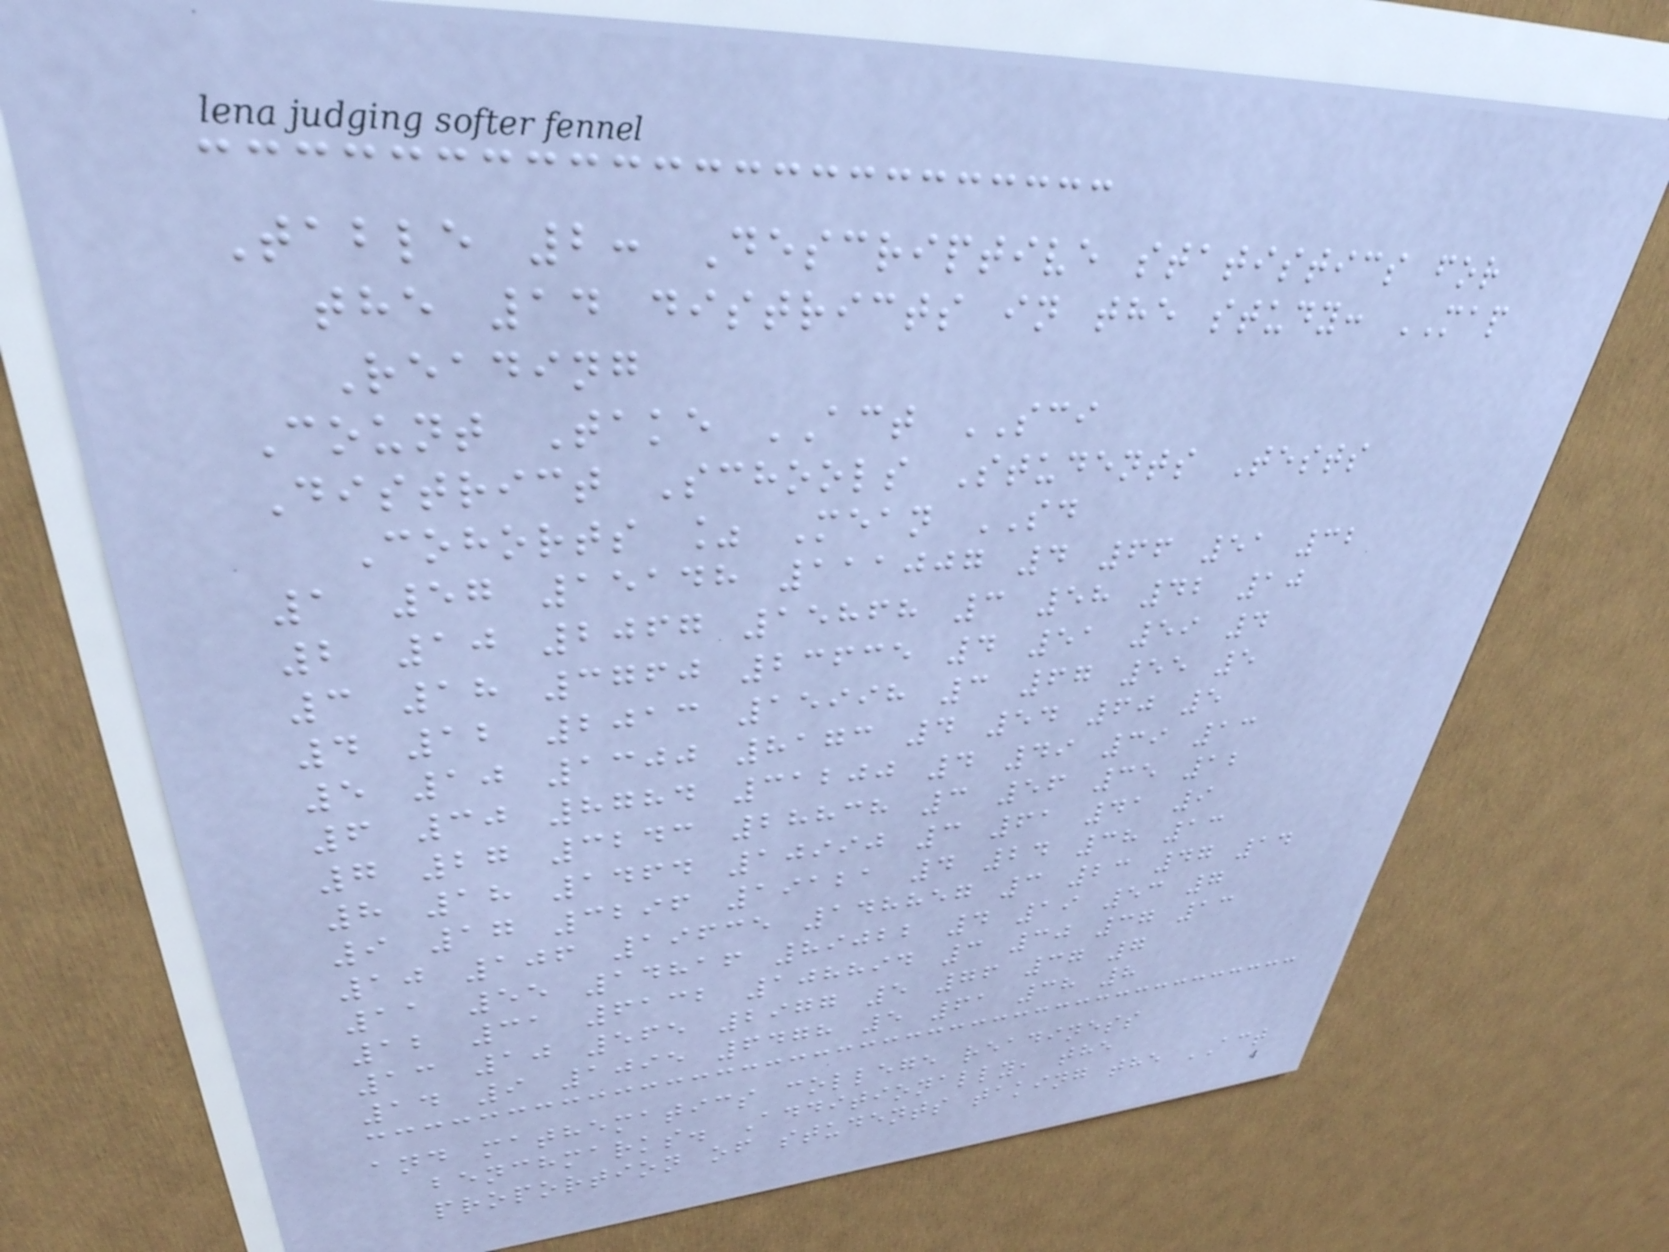Table 2: Descriptive statistics for
the 14 districts in the study: MAP
Reading
Count Take ACT SCI
District Schools Students Tests
Cohorts % Mean SD
1 57 15148 111007 4 66 51 32
2 10 2067 15868 3 58 42 10
3 18 3760 23635 4 51 59 4
4 12 2013 15998 3 67 55 5
5 10 1300 8173 4 54 60 5
6 30 8784 31200 4 49 39 13
7 27 3243 28838 3 56 35 12
8 18 1464 10990 3 61 41 9
9 17 3296 19121 4 24 38 13
10 106 19635 148857 3 23 47 14
11 55 14816 89022 4 19 53 7
12 31 6132 108894 3 30 37 13
13 10 565 2977 5 76 37 7
14 9 1095 6478 5 61 38 8
and mathematics college readiness
benchmarks. Additionally, the
proportion of students taking the ACT
